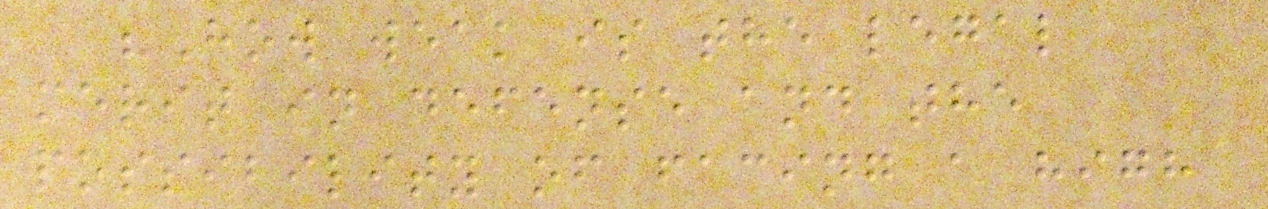"How weak is the legal
merit in defense and the
possibility of facing a high
